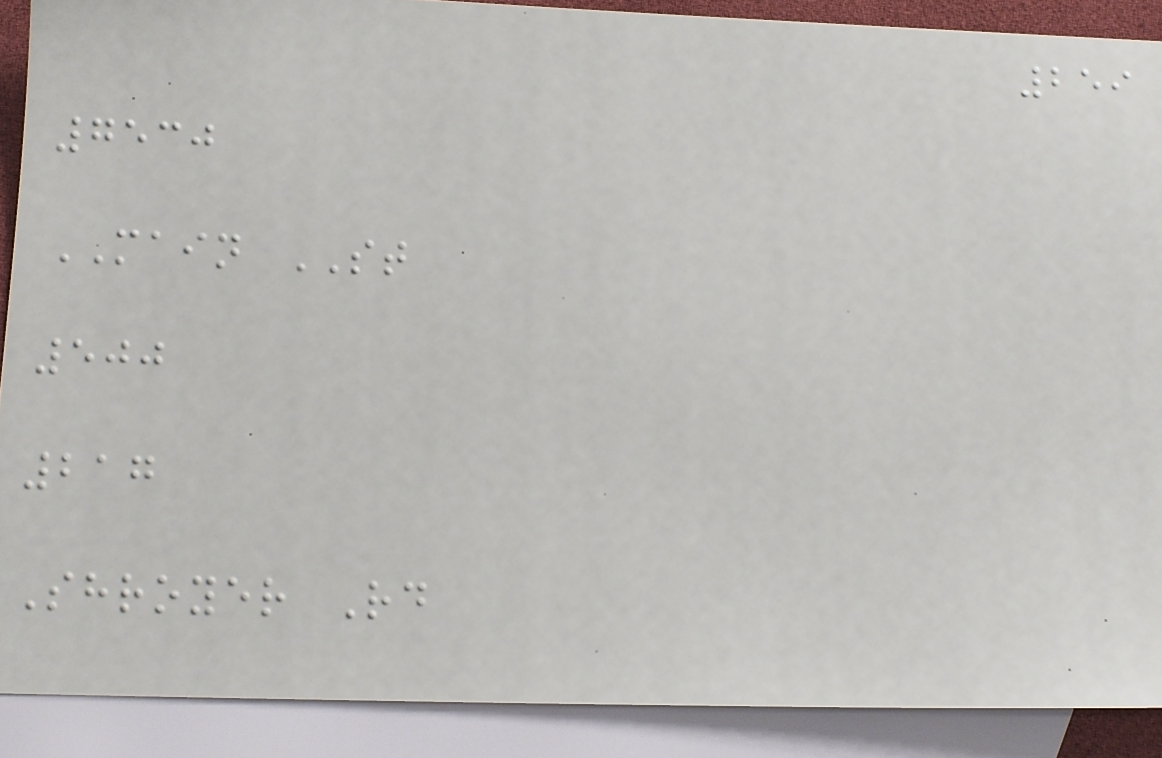259
7530
MAIN ST
500
217
Shroyer Rd
